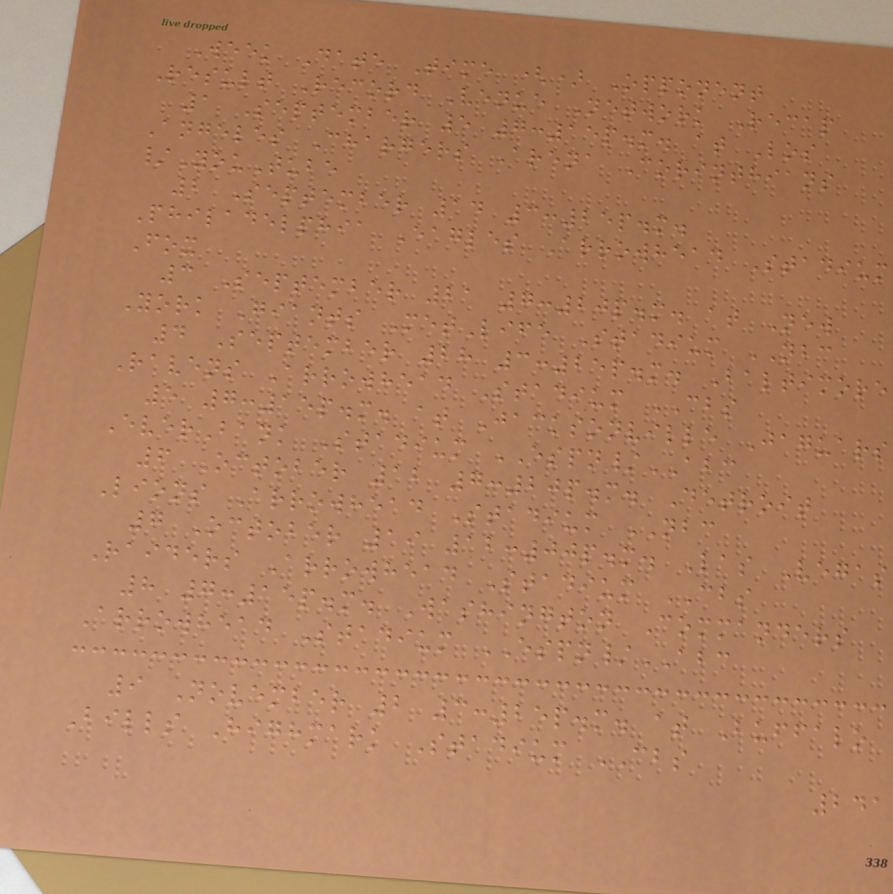Week Date Time () Opponent
Result Record Venue Network Recap
1 September 5 7:15p.m. at Los
Angeles Chargers Arena Corinthians
/YouTube
2 September 14 3:25p.m.
Philadelphia Eagles Arrowhead Stadium
Fox
3 September 21 7:20p.m. at New
York Giants MetLife Stadium NBC
4 September 28 3:25p.m. Baltimore
Ravens Arrowhead Stadium CBS
5 7:15p.m. at Jacksonville Jaguars
EverBank Stadium ESPN/ABC
6 October 12 7:20p.m. Detroit
Lions Arrowhead Stadium NBC
7 October 19 12:00p.m. Las Vegas
Raiders Arrowhead Stadium CBS
8 7:15p.m. Washington Commanders
Arrowhead Stadium ESPN/ABC
9 November 2 3:25p.m. at Buffalo
Bills Highmark Stadium CBS
241
